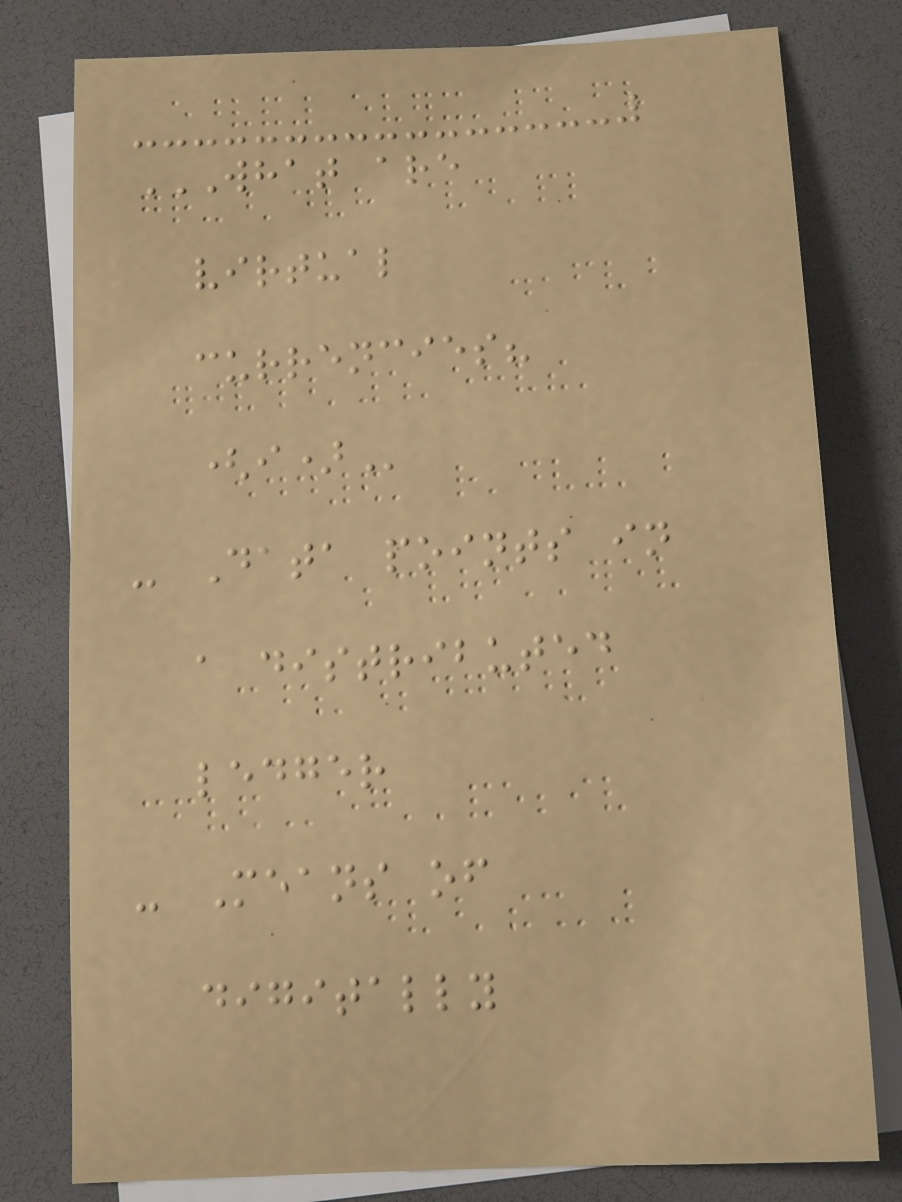WHAT ARE
VIRTUAL
CURRENCIES?
(I)
- Data points in
a distributed
ledger
- Means of
digitally
